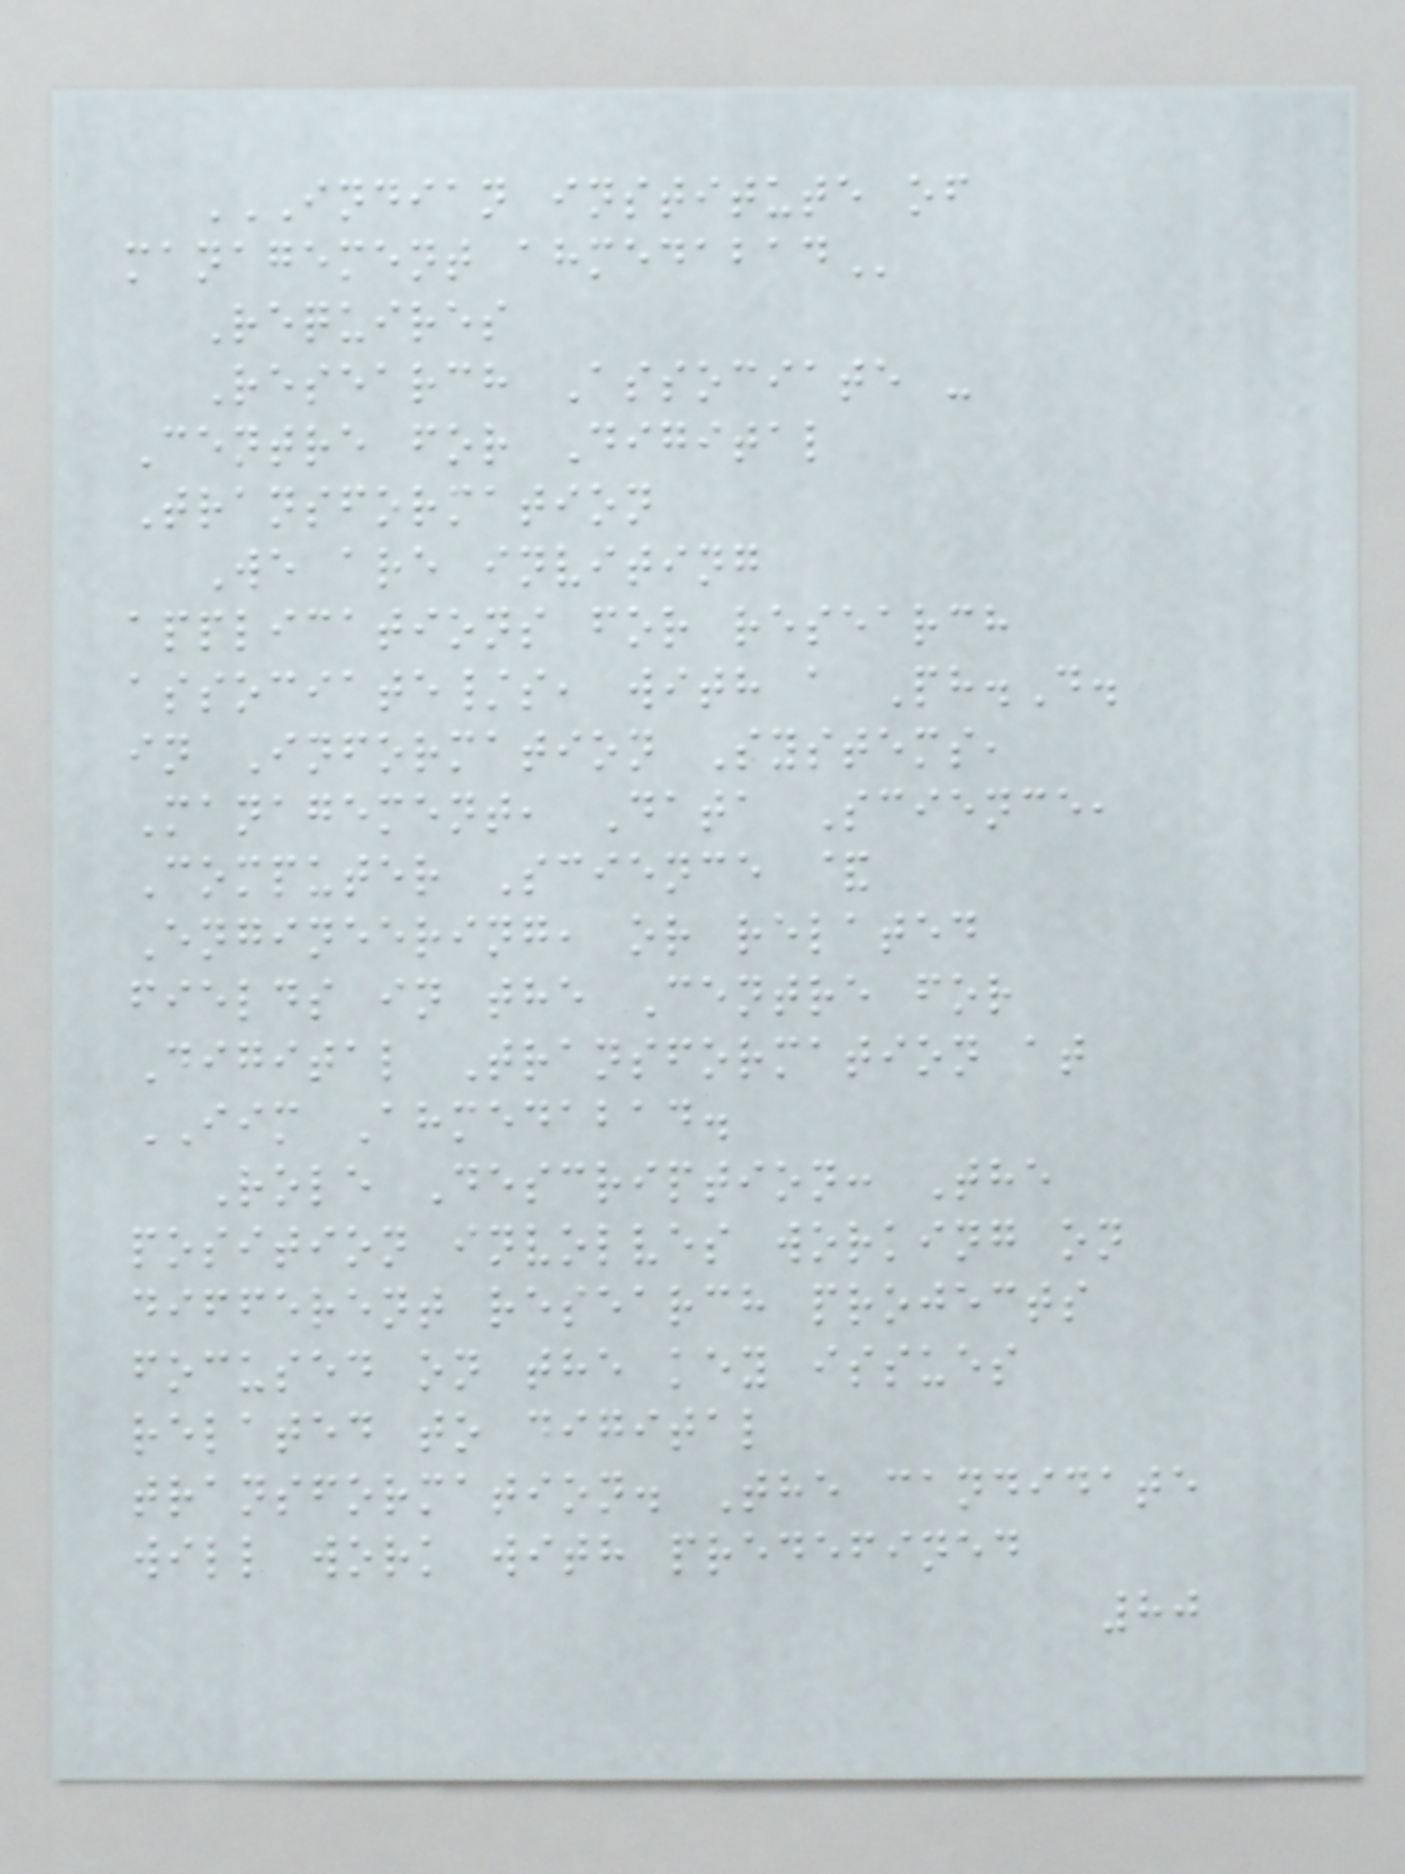INDIAN INSTITUTE OF
MANAGEMENT AHMEDABAD
Requires
Research Associate -
Centre for Digital
Transformation
We are inviting
applications for research
associate/s, with a Ph.D.
in Information Systems,
Management, Data Science,
Computer Science &
Engineering, or related
fields in the Centre for
Digital Transformation at
IIM Ahmedabad.
Role Description: The
position involves working on
different research projects
focused on the key issues
related to digital
transformation. The candidate
will work with predefined
80
